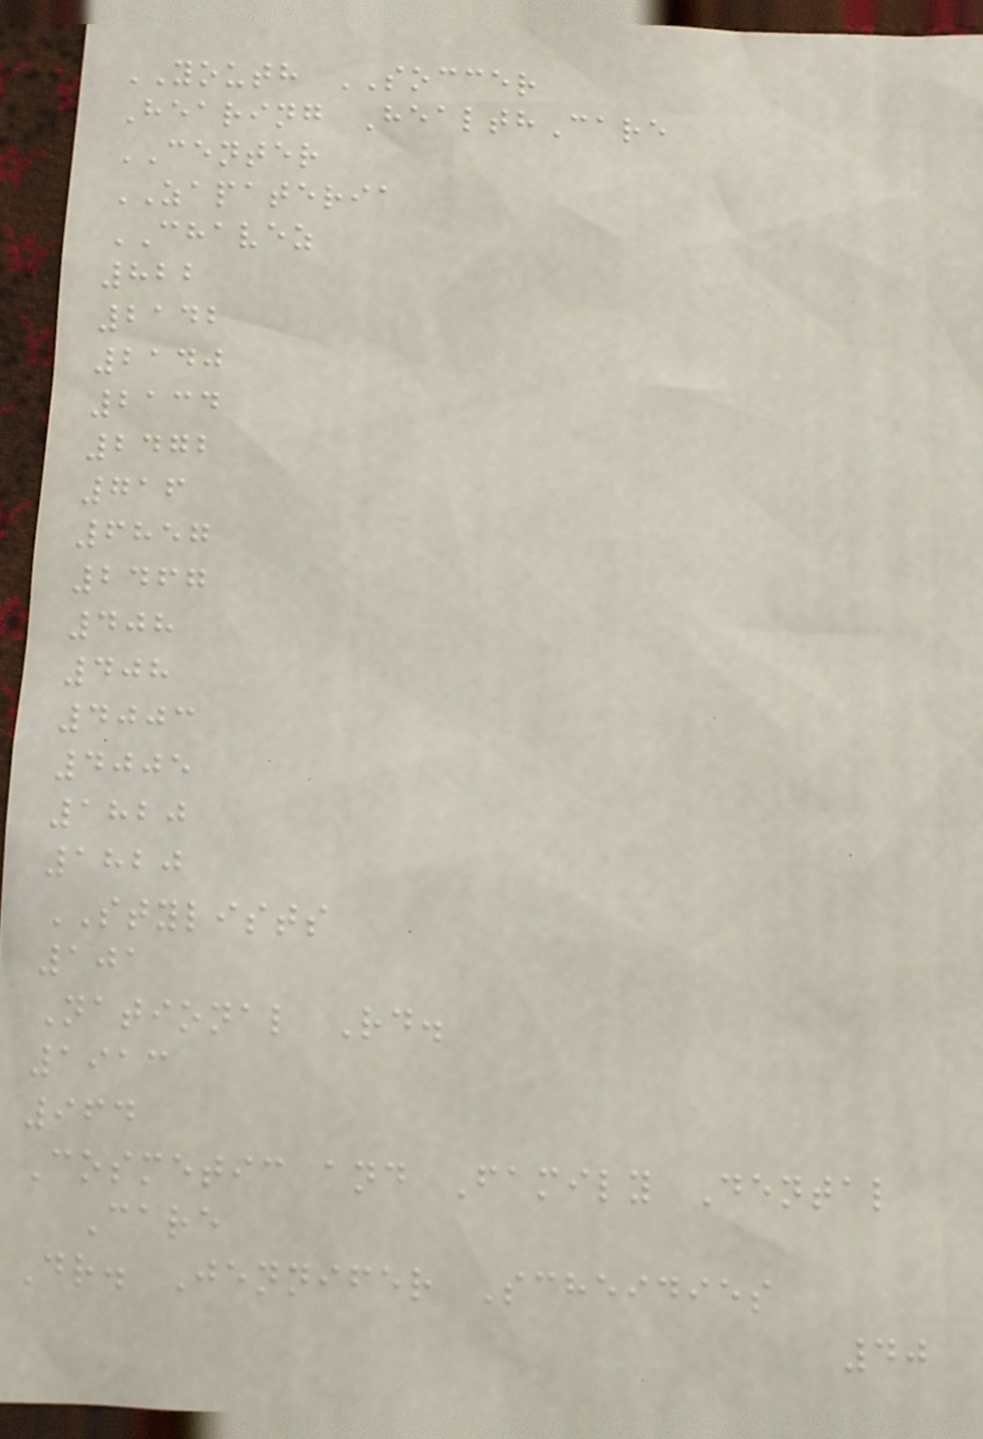YOUTH SOCCER
Hearing HealthCare
CENTER
ZAPATERIA
CHAVEZ
822
2142
2140
2134
2472
716
6857
2467
408
408
4003
4005
1820
1820
STYLISTS
101
National Rd.
1913
964
Cosmetic and Family Dental
Care
Dr. Jennifer Scheidies
40
